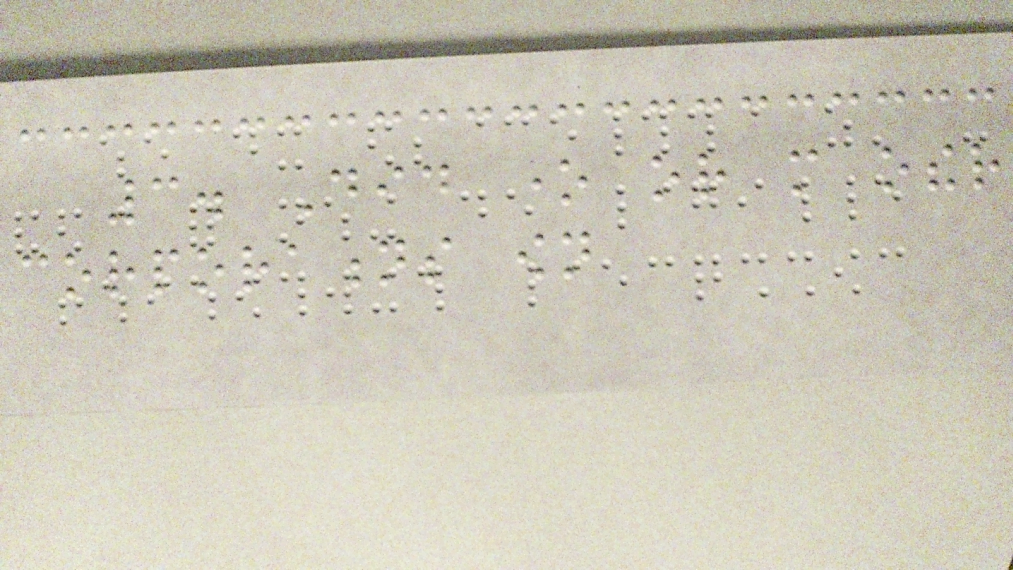3. Did one or more other
corporations own
